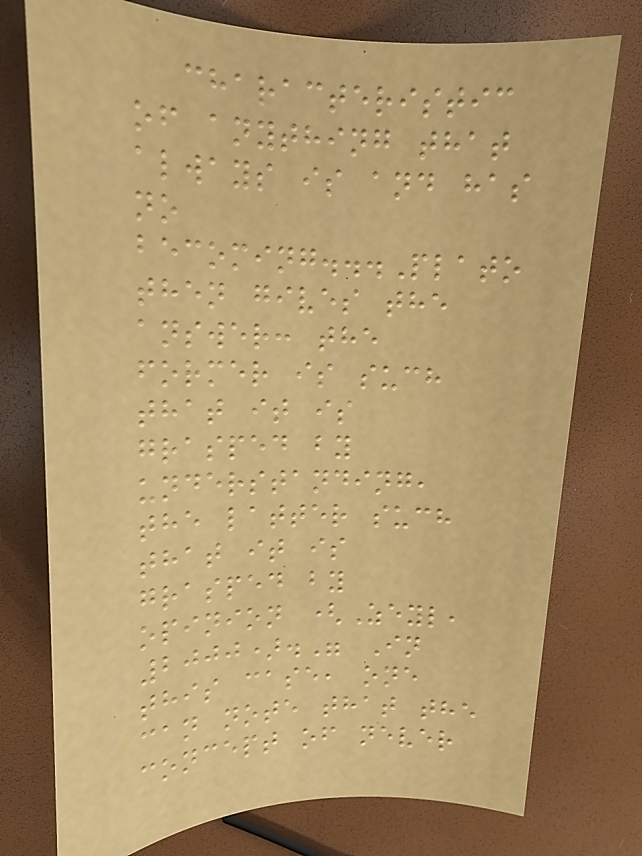characteristic
of anything that
always is and has
no
becoming...Plato
then gives the
answer: the
former is such
that it is
grasped by
understanding,
the latter such
that it is
grasped by
opinion (Zeyl,
2000)." In
this case, one
can note that the
concept of never
